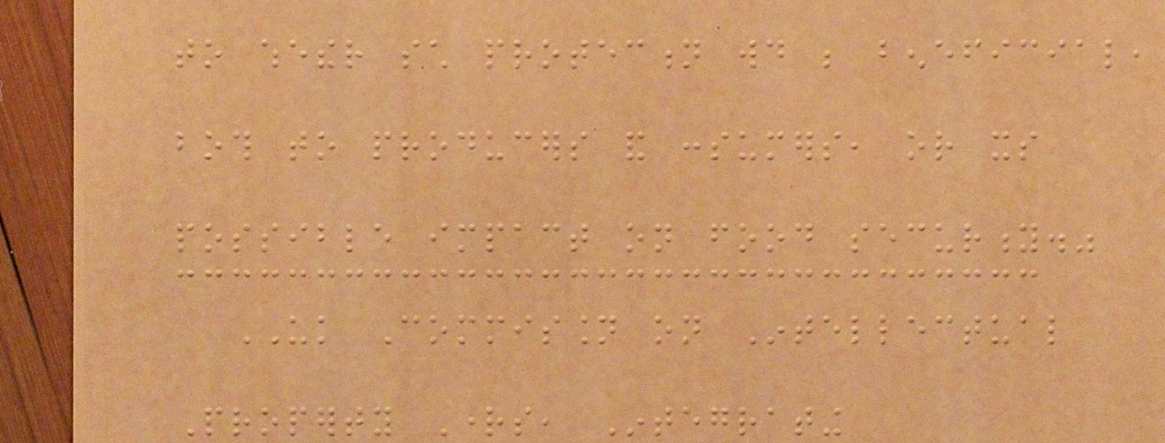to whether such protection would be beneficial,
both to producers and consumers, or its
possible impact on food security."
UK Commission on Intellectual
Property Rights, Integrating
